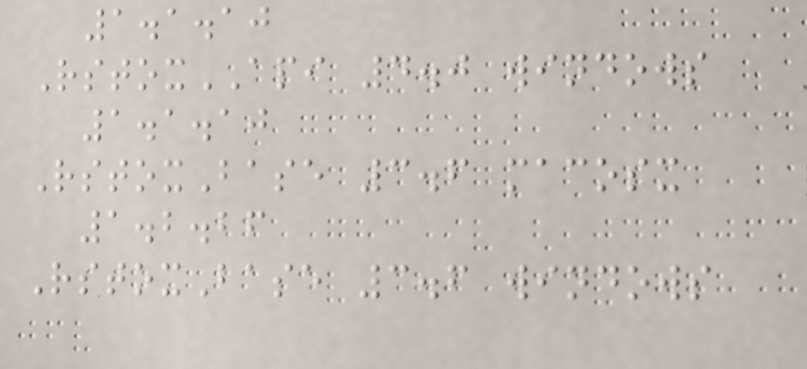1.1.10
RstoxAPI 4.0 windows
1.1.10
RstoxBase 3.6 macosx
1.2.26
RstoxBase 3.6 windows
